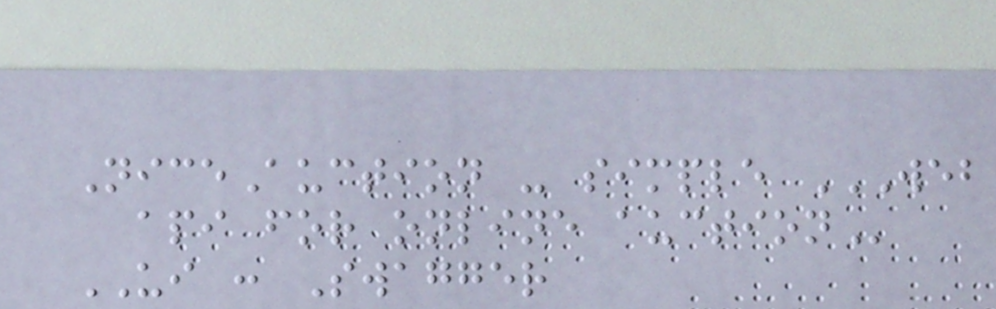NiceAuction - simple WEB
API FOR ONLINE AUCTION
UI : Swagger
